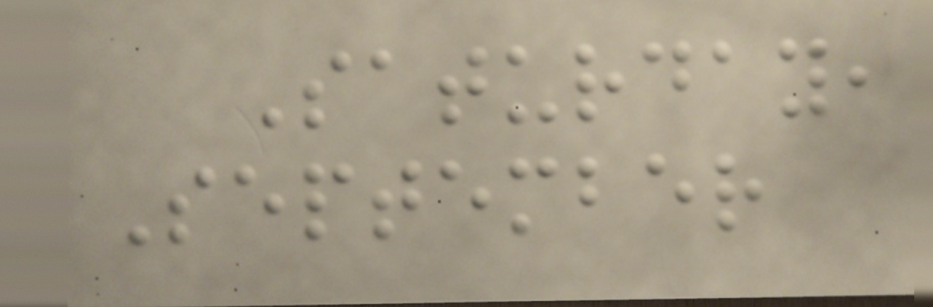Saturday,
September
